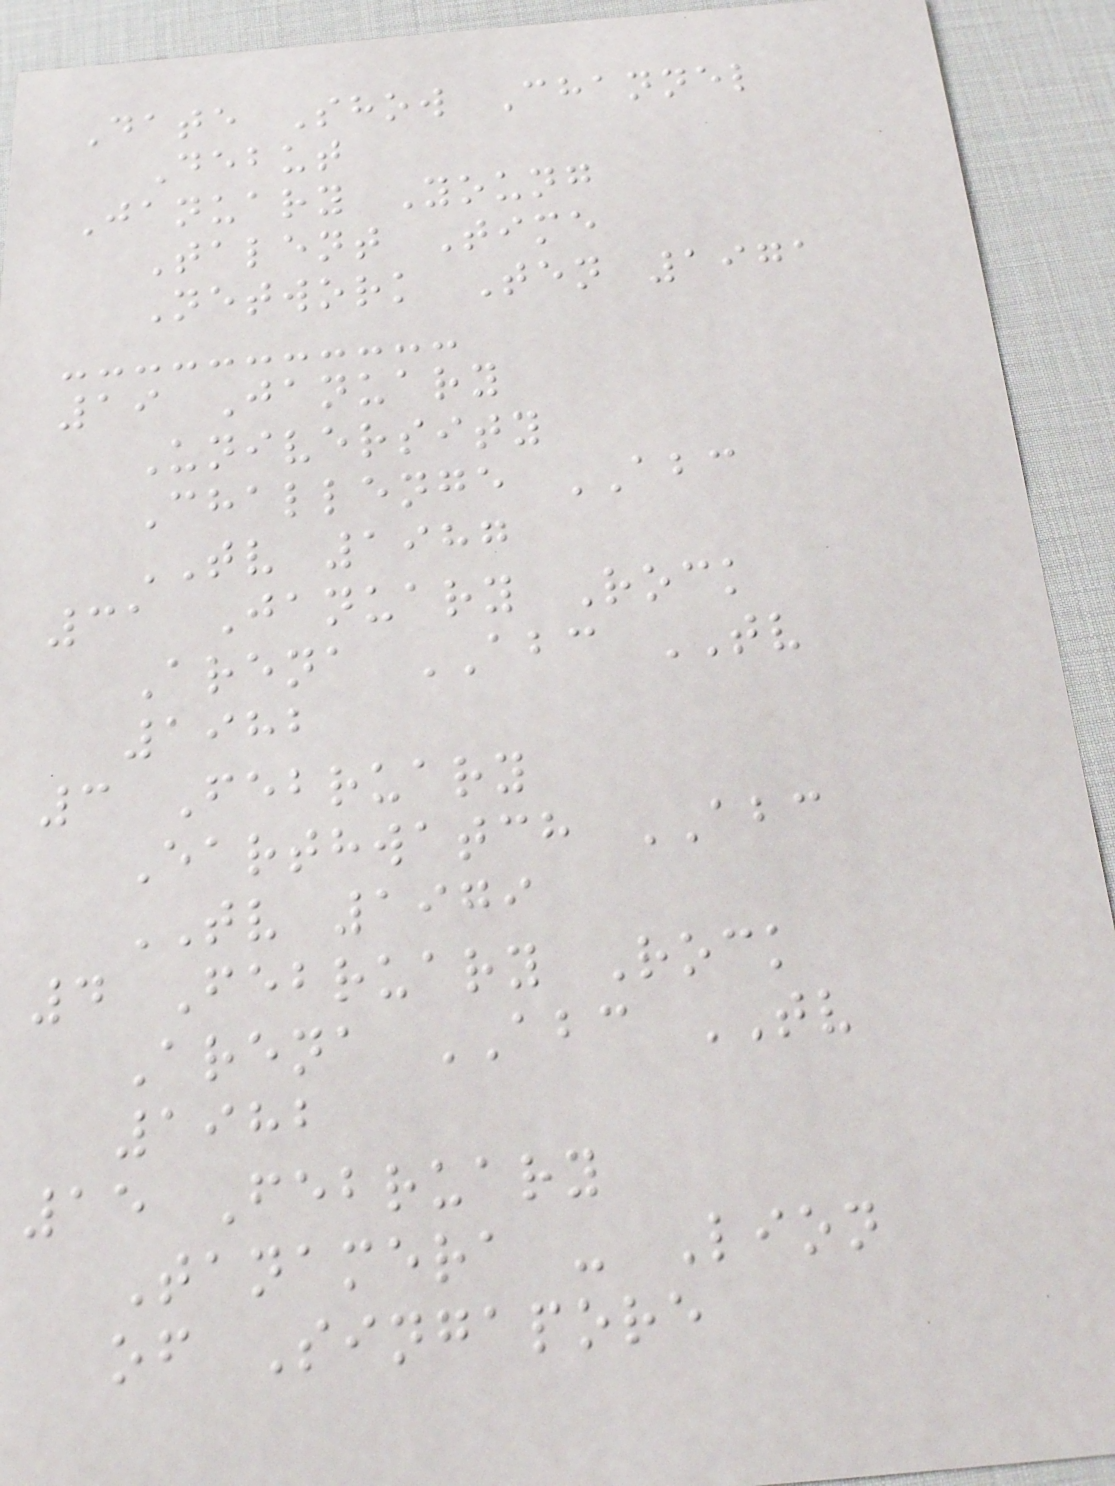Date Show Channel
Debut
January Young
Talent Time
Network Ten 1971
19 January
University
Challenge ABC
TV 1987
31 January Rock
Arena ABC TV
1982
3 February
Earthwatch ABC
TV 1979
4 February Rock
Arena ABC TV
1982
15 February
Tanamera - Lion
of Singapore
